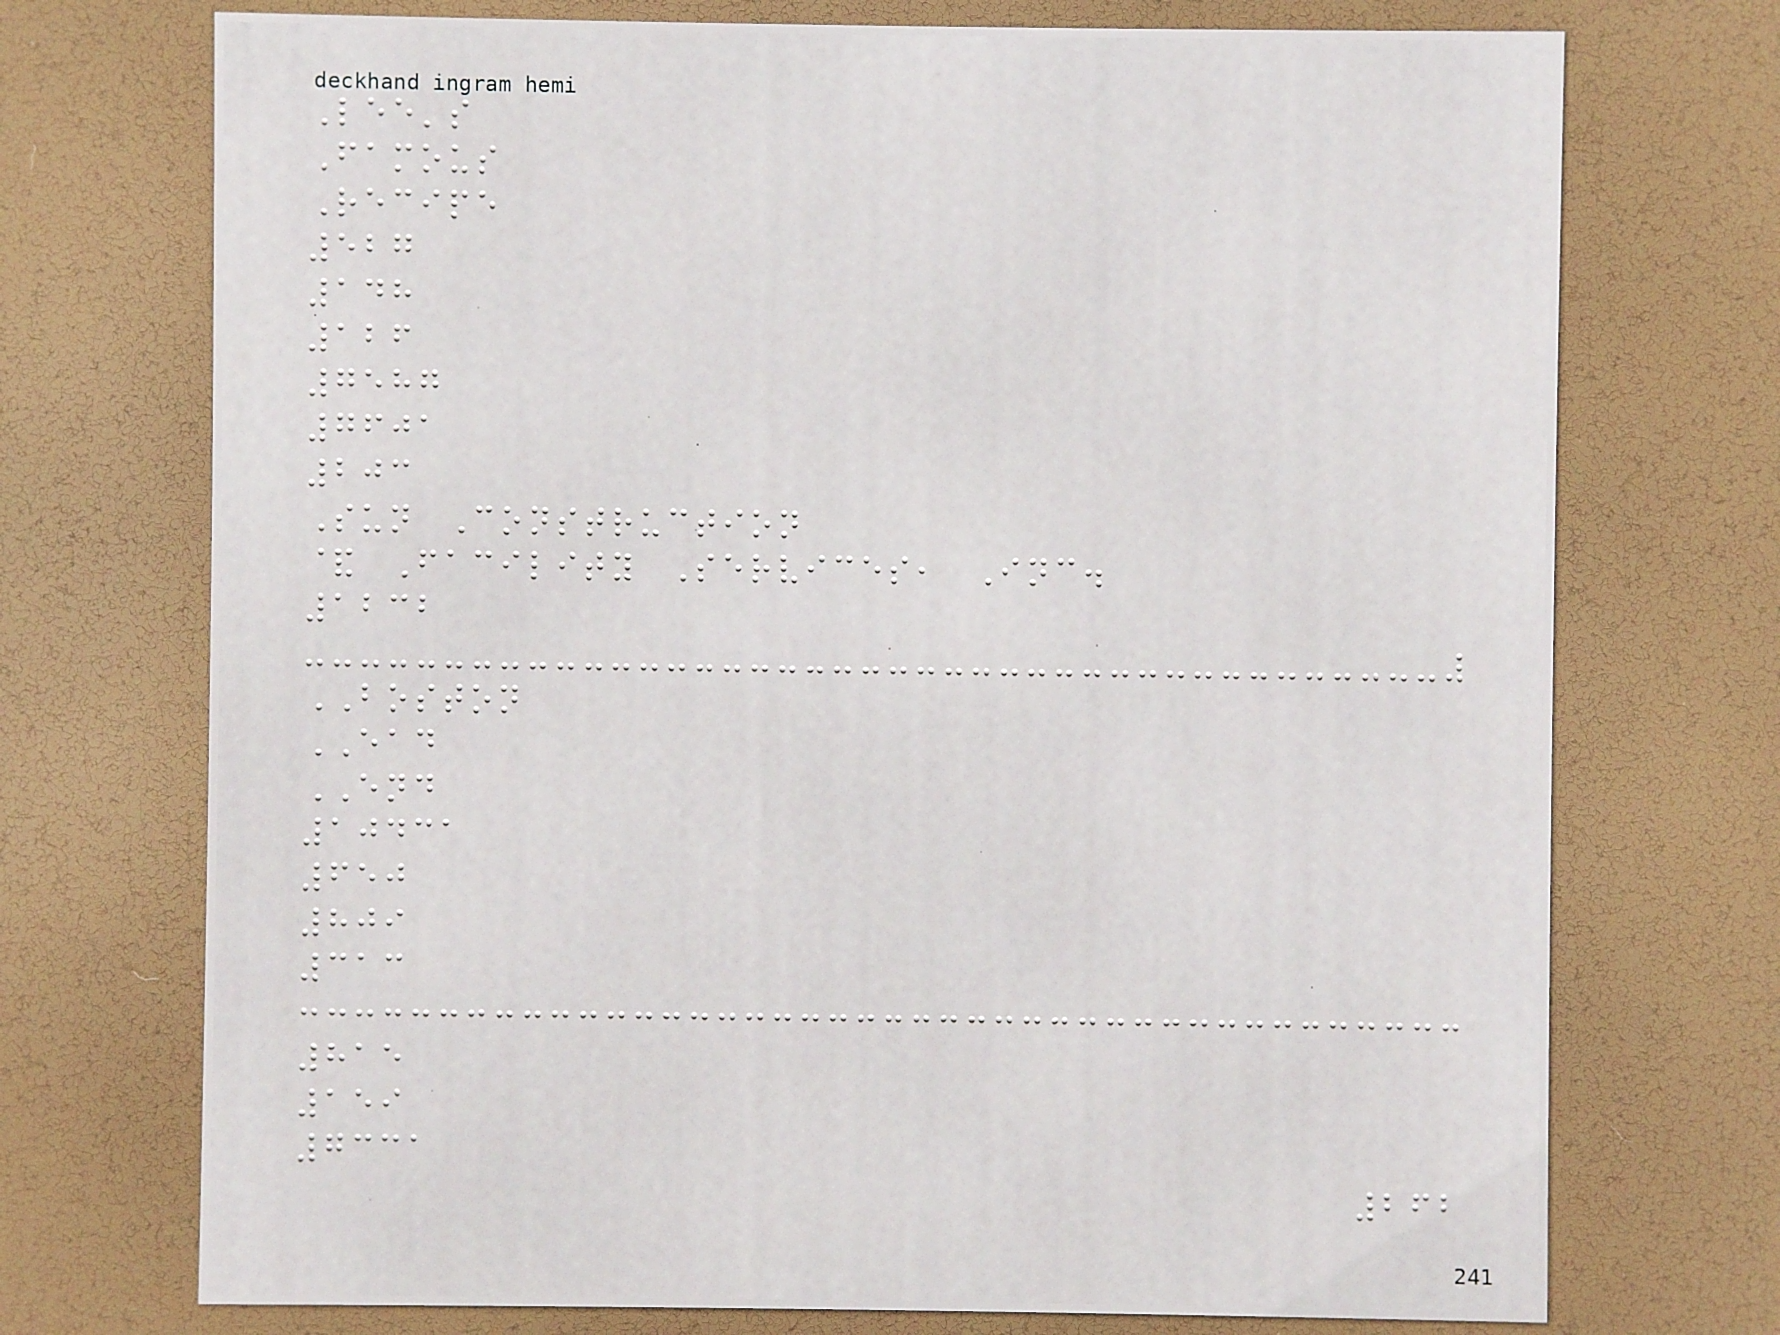Lee's
Famous
Recipe
527
148
126
7587
7601
203
Sun Construction
& Facility Services, Inc.
1232
BOSTON
EAD
END
10431
650
809
313
815
159
7331
262
